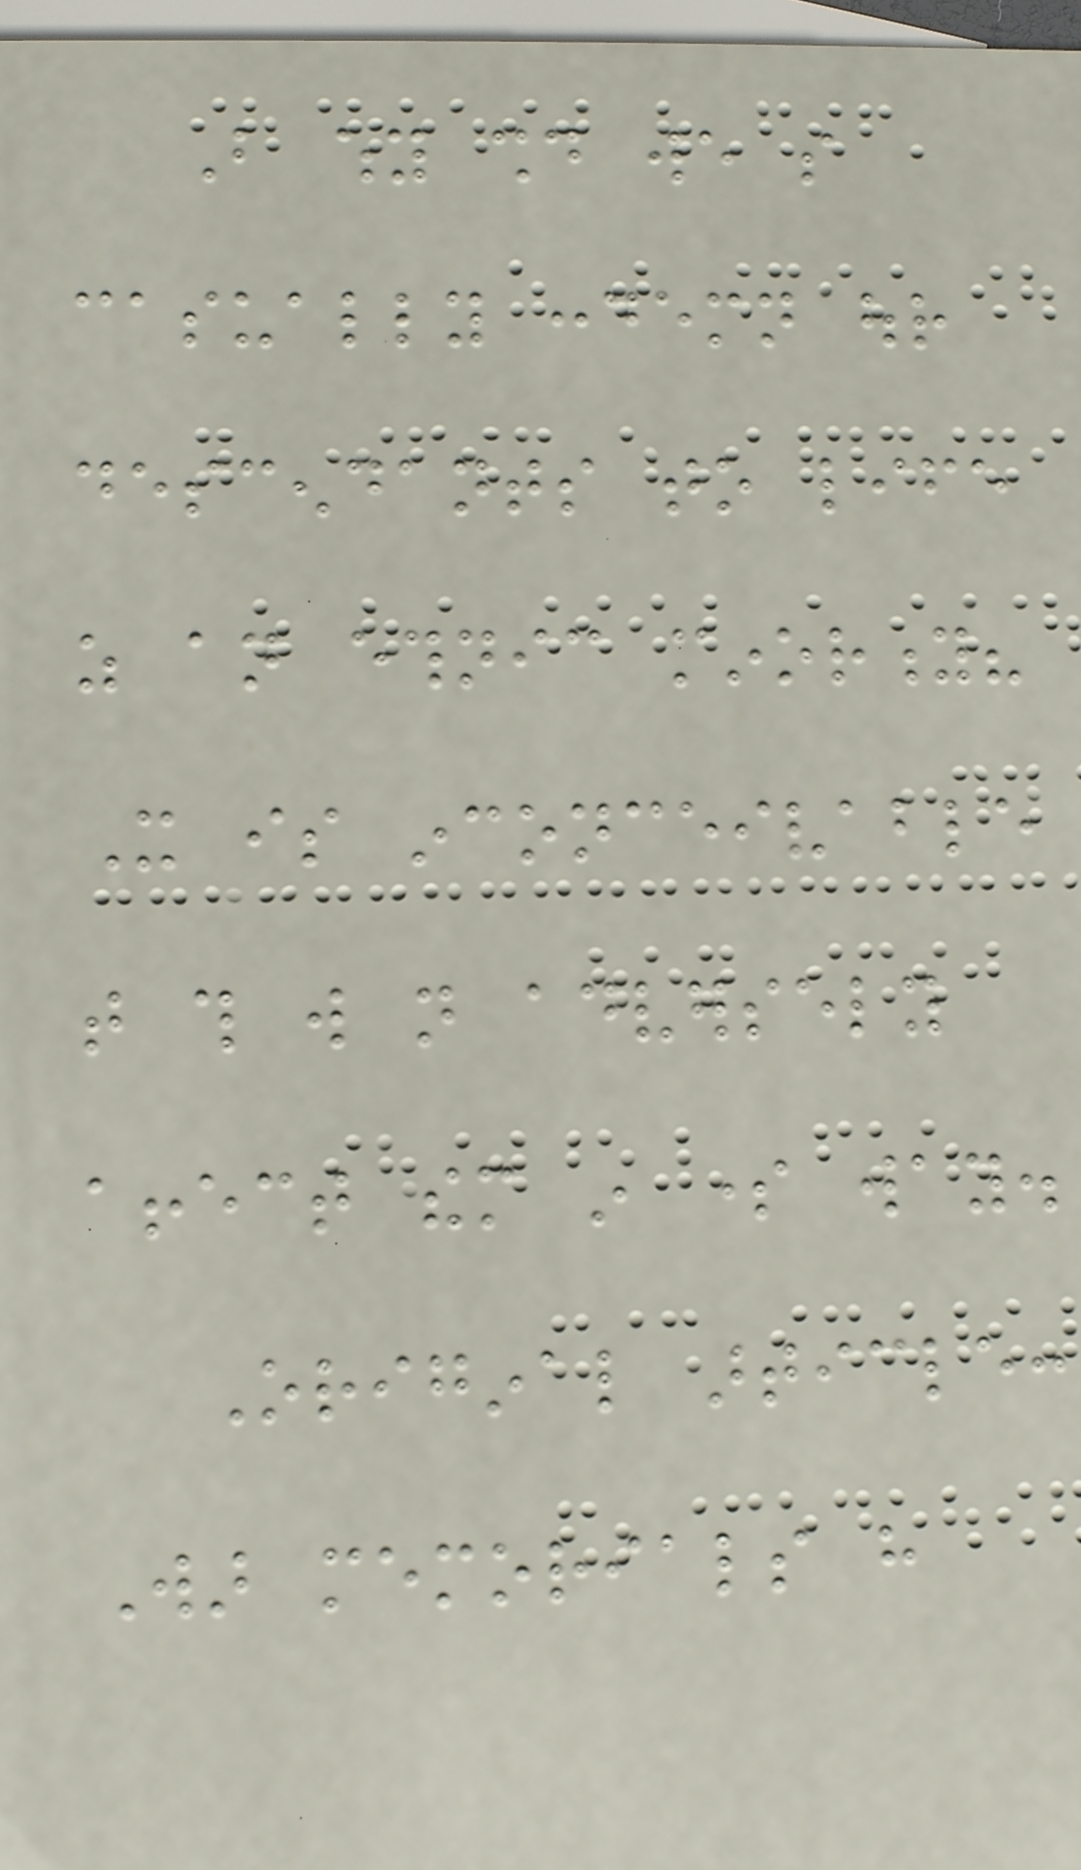But why should we so
casually condemn our
descendants to life
as an ethnic minority?
It is inconceivable
that this will not adversely
affect them in some way.
Original article:
War memorials have
